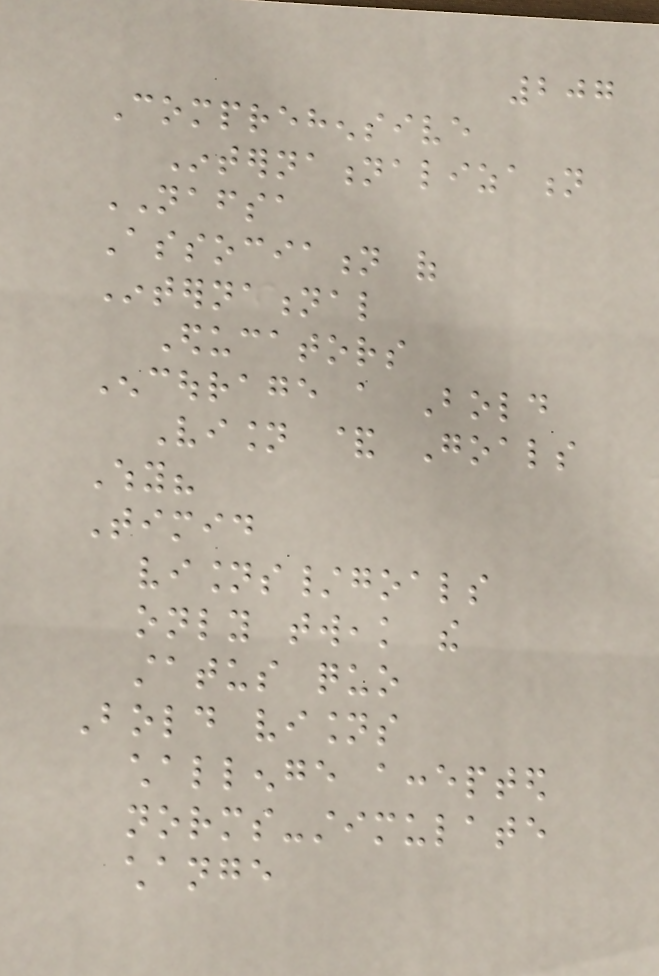207
Comprehensive
Internationalization
NAFSA
Association of
International
Educators
Encourage a Bold
Vision & Goals
Why?
Timid
visions/goals
only tweak the
status quo
Bold visions
challenge accepted
norms-stimulate
change
